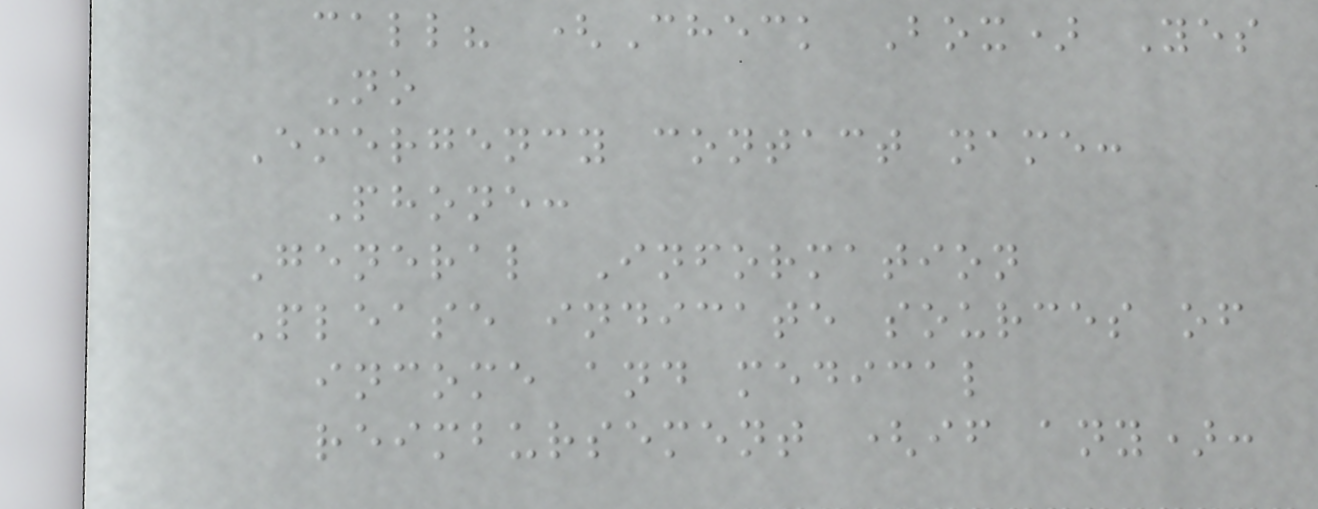call? (Check Box) Yes
No
Emergency contact name:
Phone:
General Information
Please indicate sources of
income and medical
reimbursement (if any):
